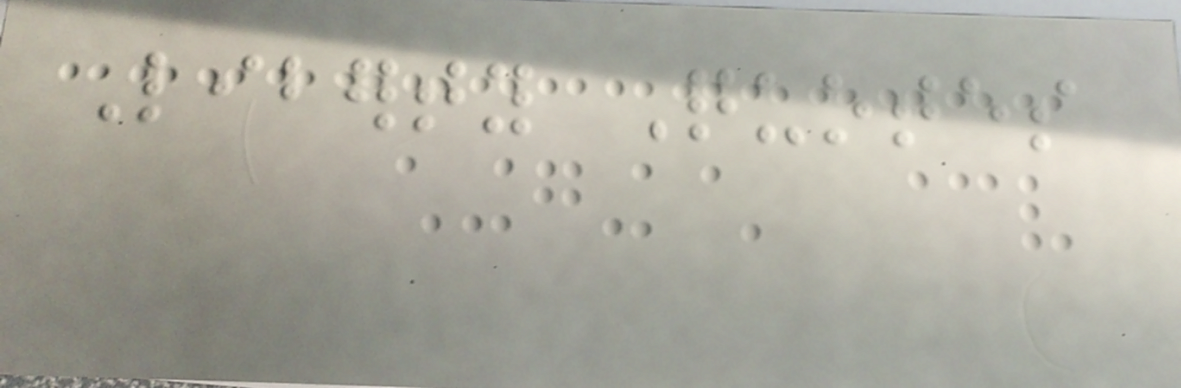Liberty Quotes
